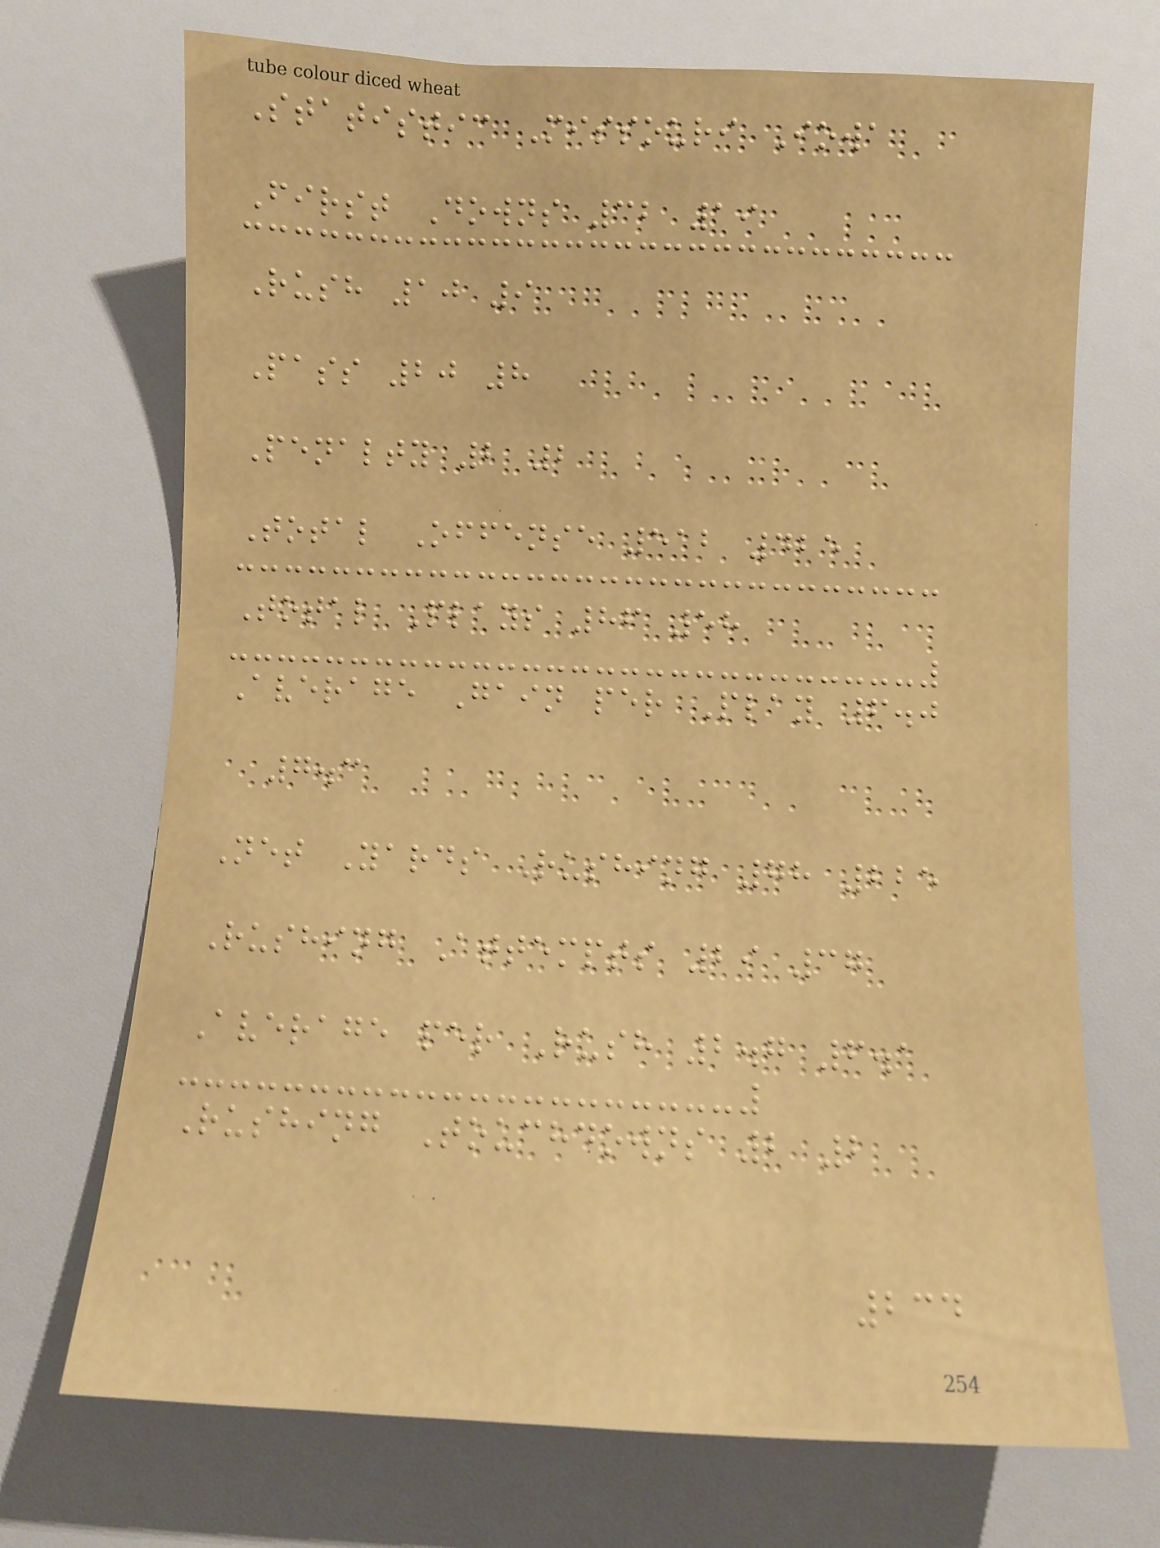Statistic Missouri Iowa
First Downs 32 19
Rush 10 9
Pass 20 8
Penalty 2 2
Total Offense 512 425
Total Plays 86 58
Average Gain per Play 6.0
7.3
Net Yards Rushing 78 225
Rushing Attempts 29 37
Average per Rush 2.7 6.1
Rushing Touchdowns 2 2
234
